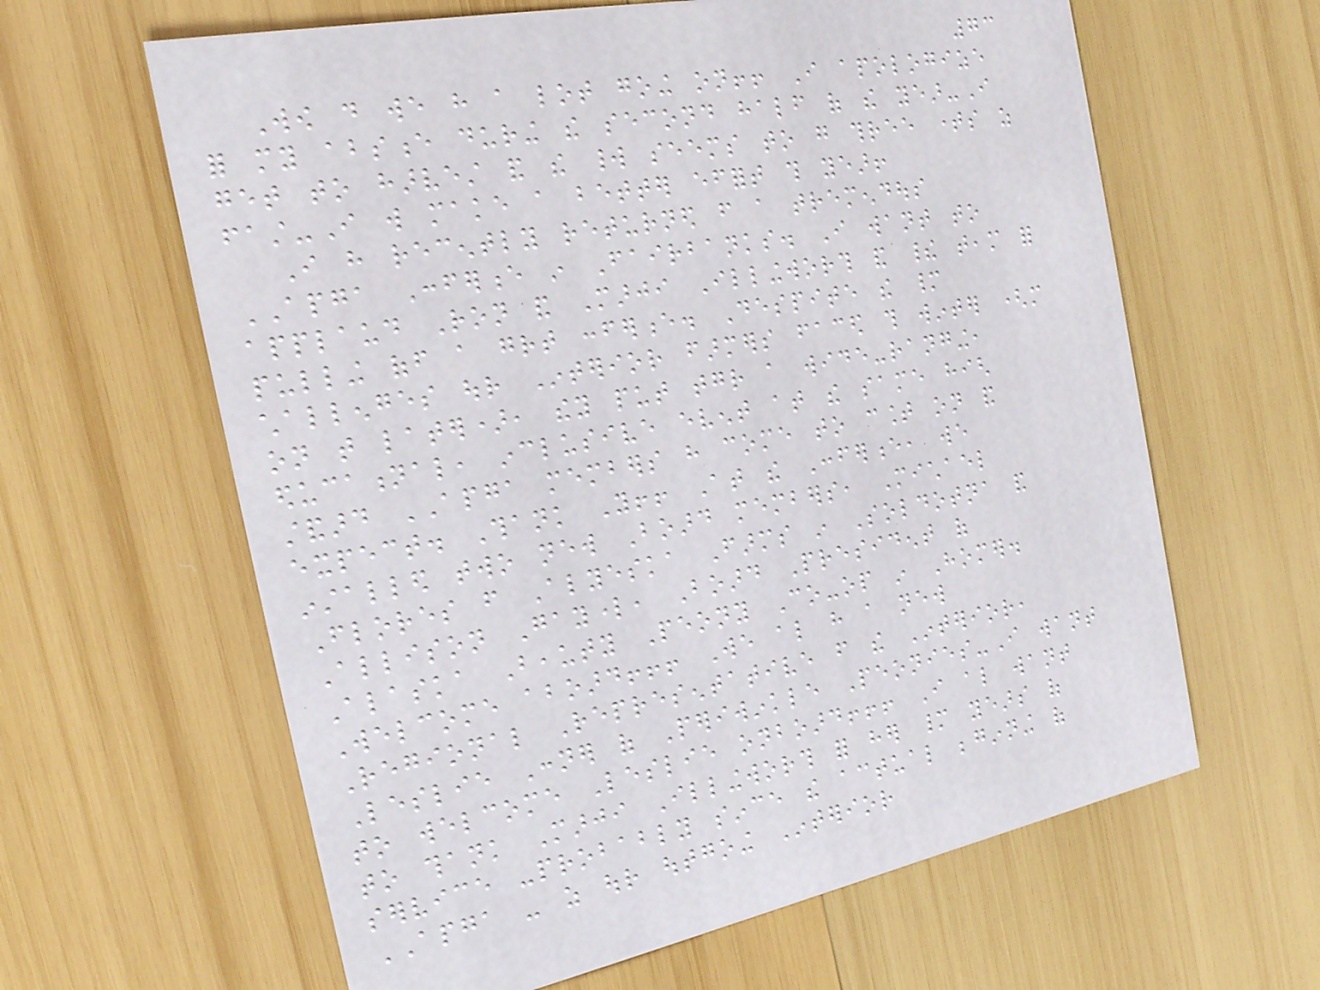73
Wow do we have a lot going on!! I apologize
for my absence during the second half of the year-I
get to harvest and the world seems to go three times as
fast-I will make a better effort this year!
I have recently returned from a tremendous
APGA Conference in Fairbanks. I want to
applaud Ron and Marji Illingworth and their team for
pulling off a great conference. Despite the many
challenges our Interior farmers faced this winter (more
on that later), they put together a wide-ranging,
educational, inclusive event at the same high
standard APGA members have come to count on and
expect. Thank You!! At the Conference, we
installed two new Board members, Michael
Flores from Alyeska Farms in Soldotna and
Allison Gaylord, Board President of
Alaska Beauty Peony Co-op in Homer.
Welcome aboard!!! We also have a new
Regional Representative from the Interior,
Leslie Conner of Periwinkle Peonies-I want
to welcome Leslie onboard!!! I also want
to thank Marji Illingworth for her many years of
service -probably since the actual beginning of
APGA - as our outgoing Interior
